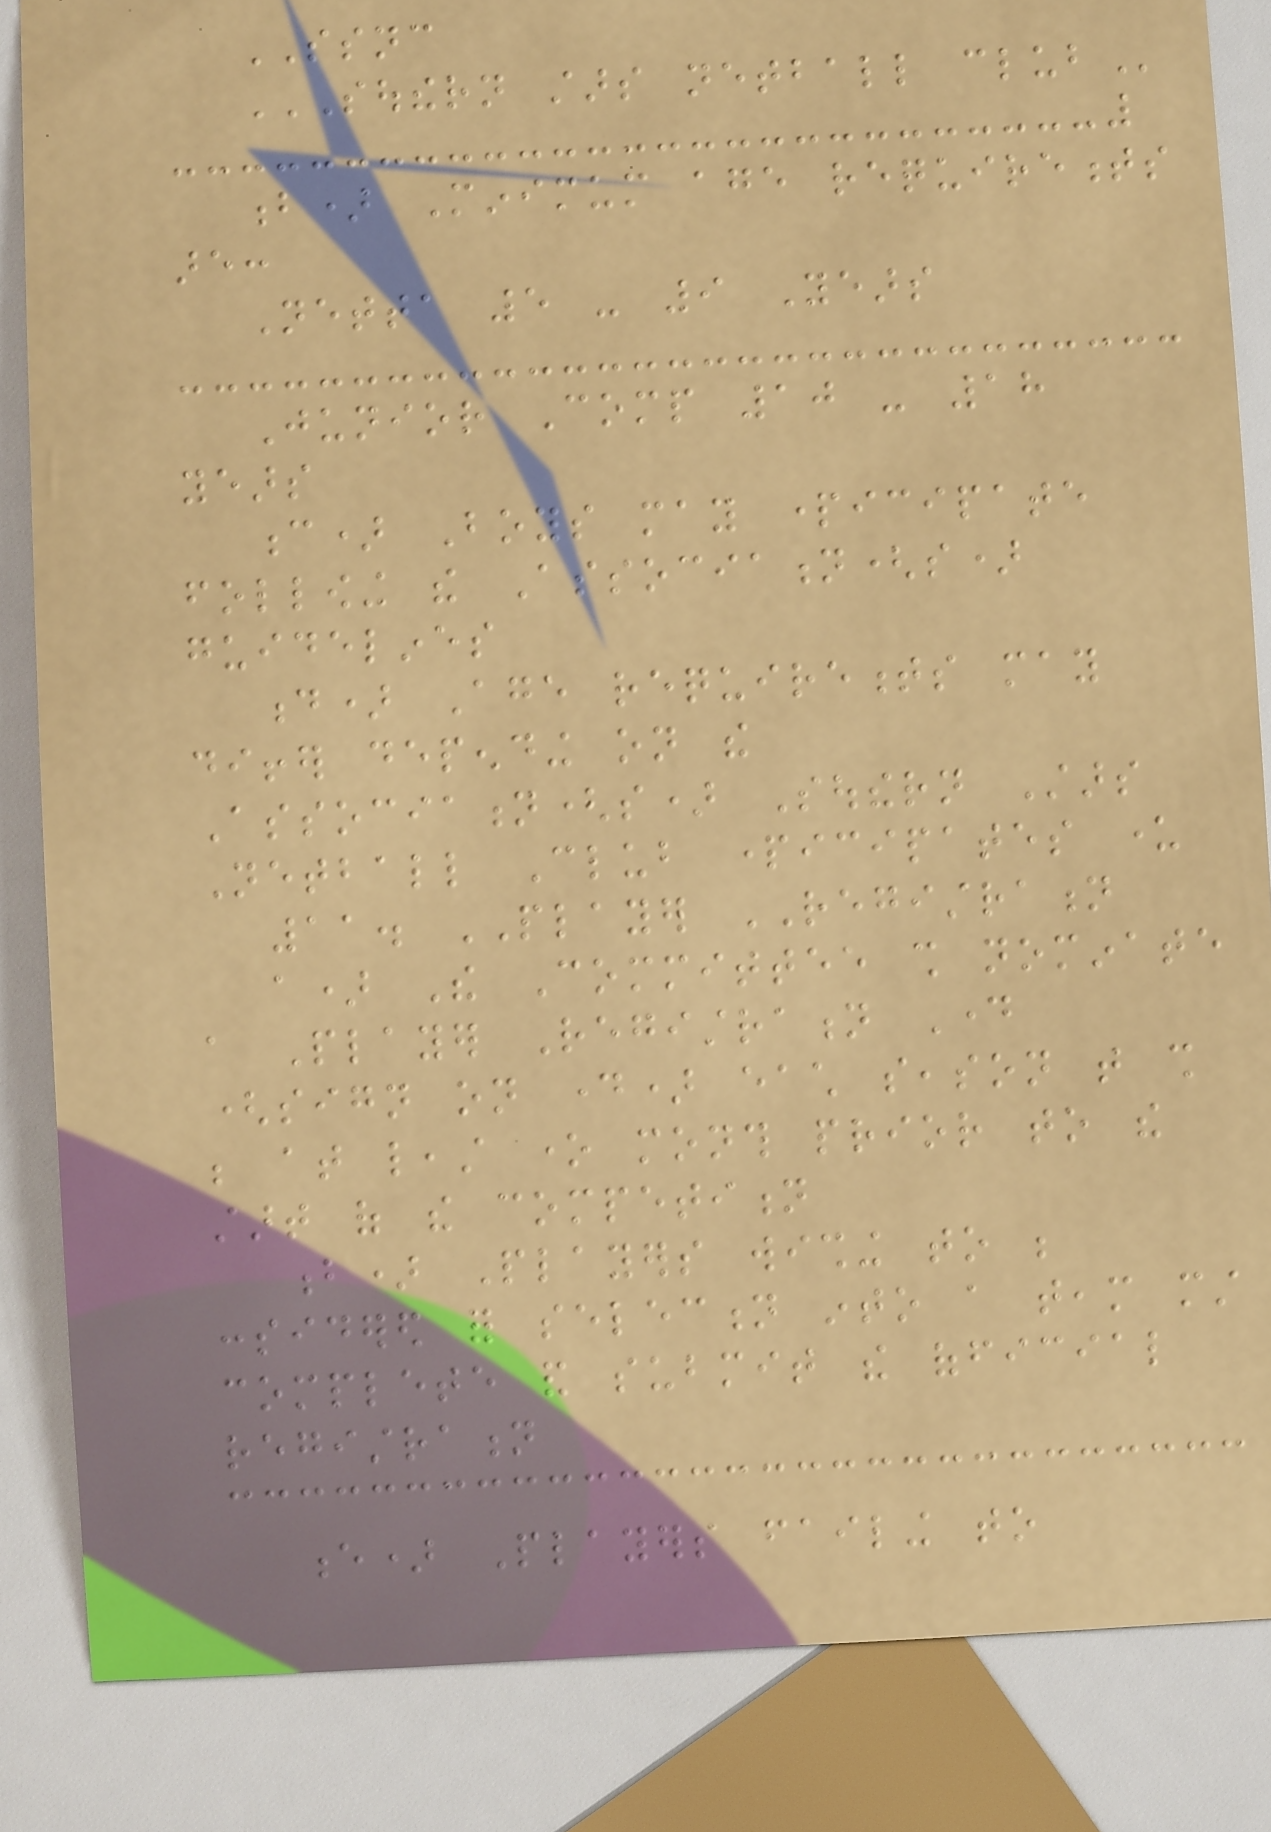SSNC
SOUTHERN STARS NETBALL CLUB
b) Minimum age requirements
are:
Netta 5 - 9 Years
Junior Comp 10 - 18
years
c) Boys may participate
following the Association(s)
guidelines
d) Age requirements may
differ depending on the
Association(s) Southern Stars
Netball Club participates under
11. PLAYER REGISTRATION
a) The Committee shall nominate
a Player Registration Day
(sign on day) each season that shall
be at least one month prior to the
start of the competition
b) Players wishing to be
considered for selection into a team must
complete and submit the official
registration
e) Players failing to
